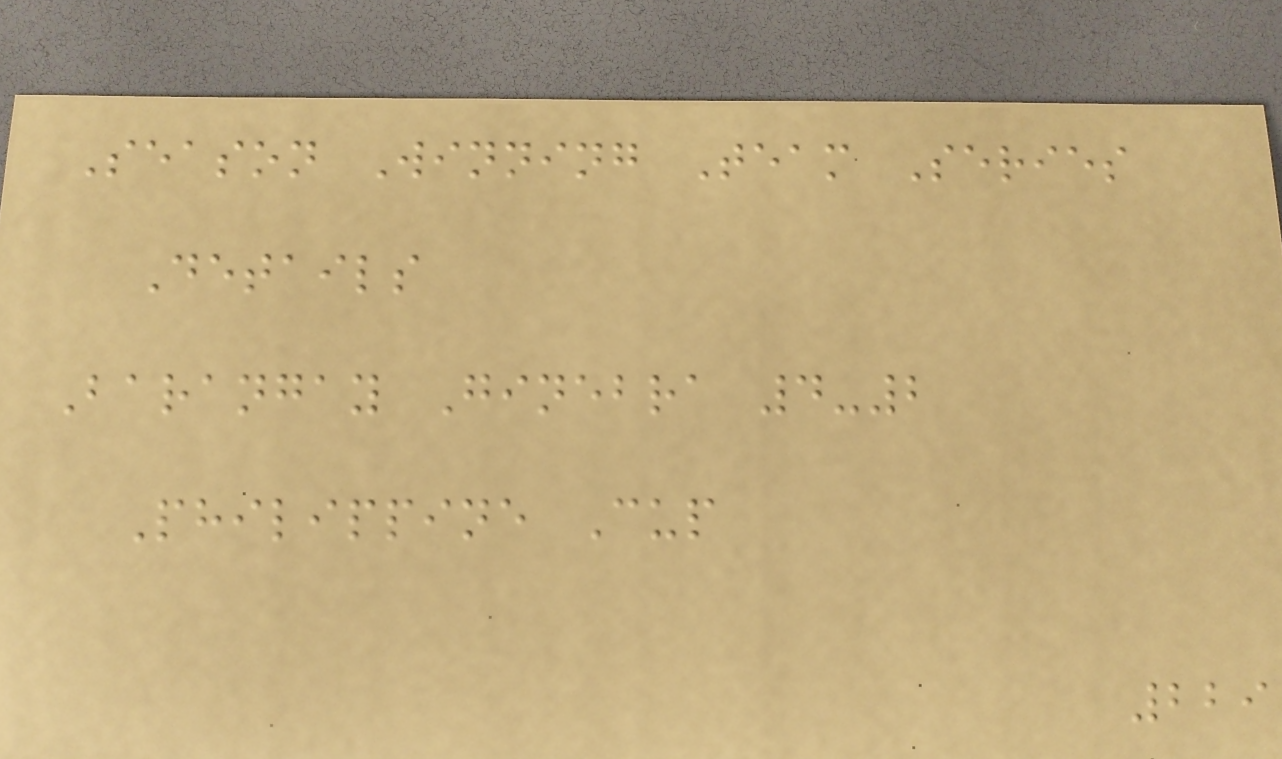Season Winning Team Series
Details
Barangay Ginebra 4-2
Philippine Cup
229
